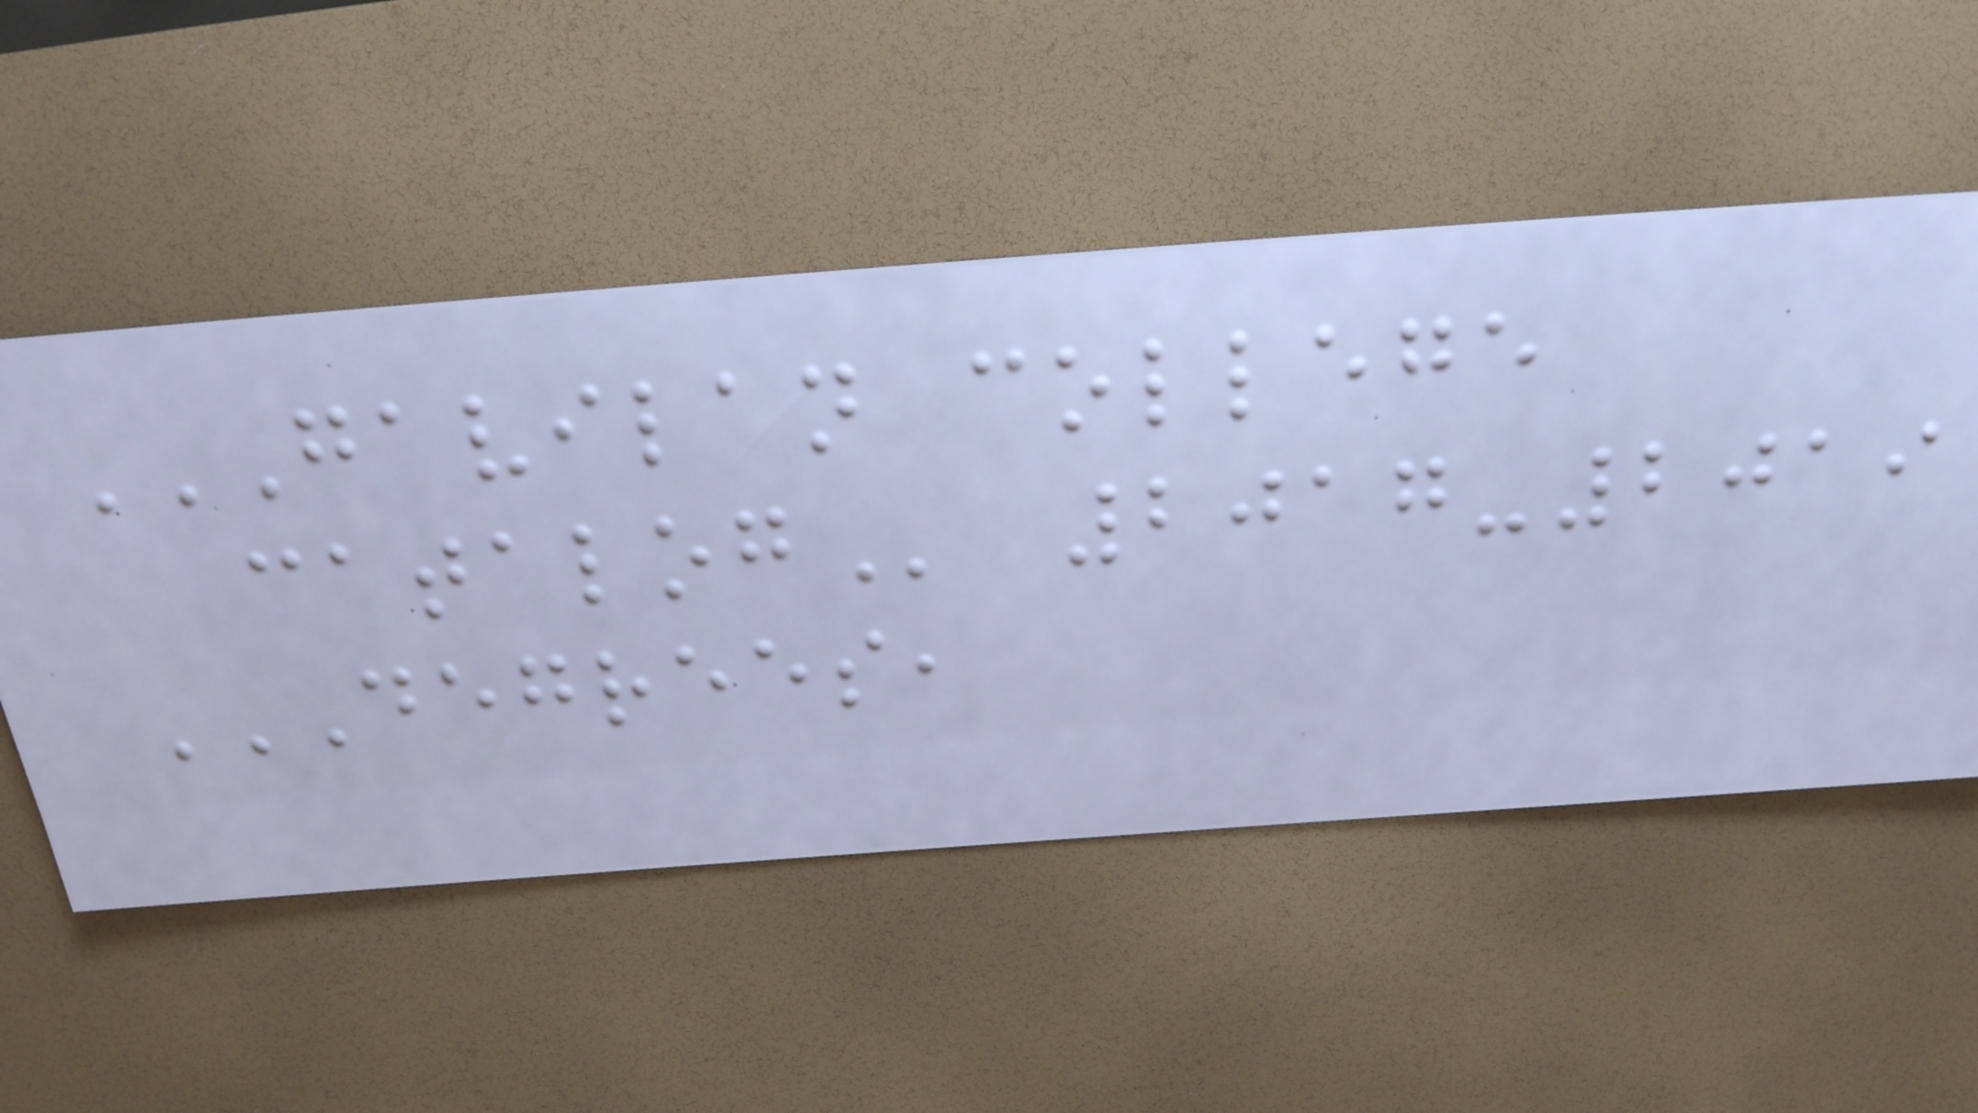GAVILAN COLLEGE
CATALOG 2017-2019
DEGREES,
